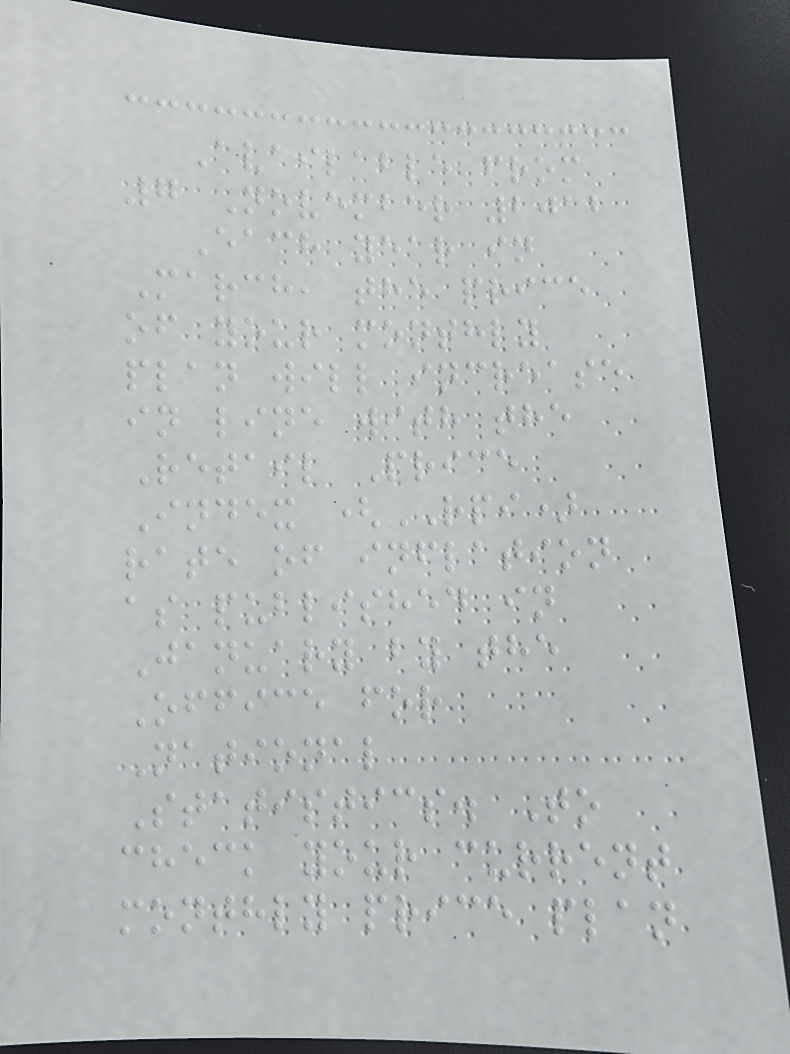Available from
7 November 2012
Each year in
March, the price
of your monthly
plan will increase
in line with the
Retail Price
Index (RPI)
rate of inflation
as published in
January by the
Office for
National
Statistics. To
check your current
monthly price plan
